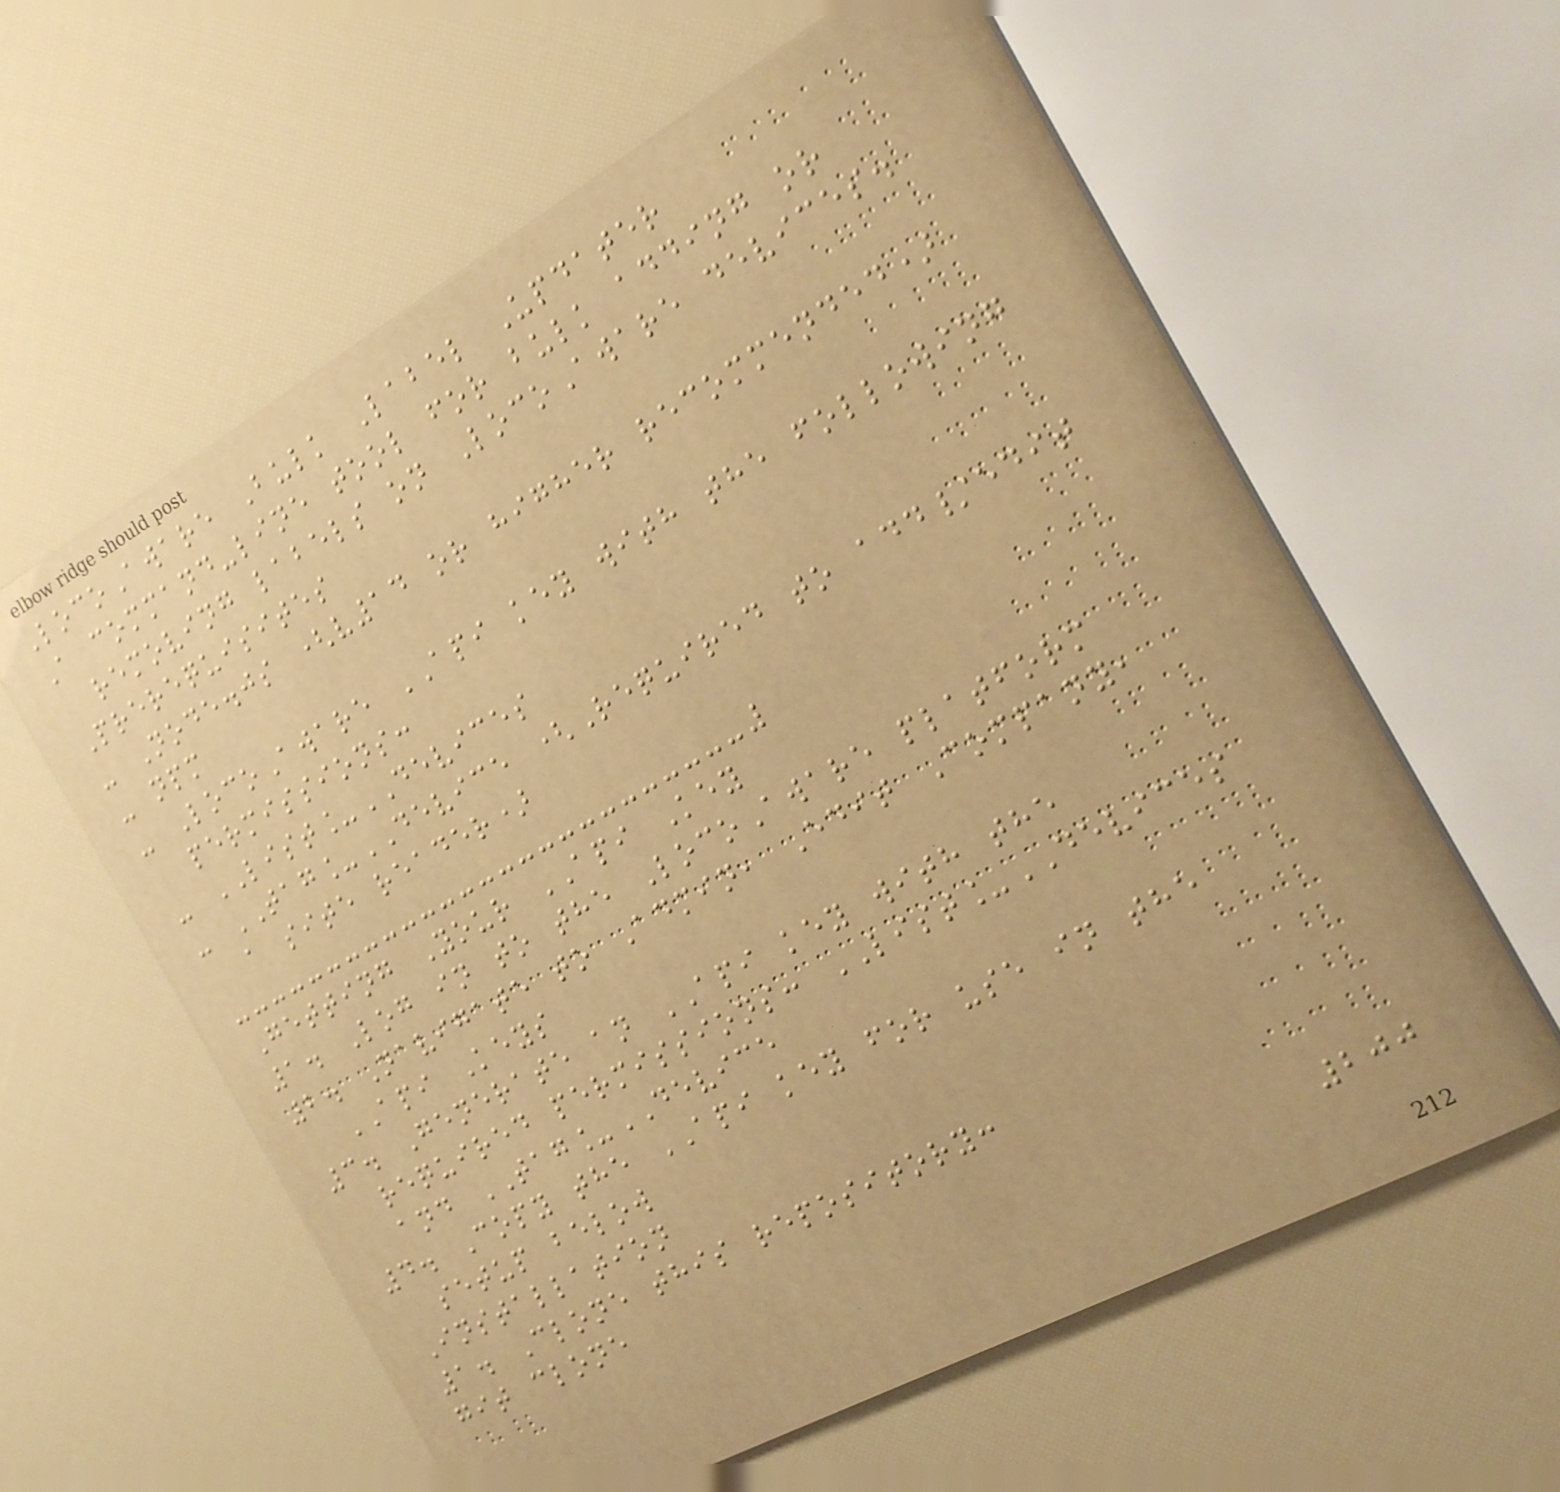LocoAware Bulk Label Updater
A command-line tool for bulk adding or
removing labels on LocoAware devices.
Prerequisites
- Node.js (v14 or higher recommended)
- npm
- LocoAware API key with the following
permissions:
- LIST_DEVICES
- TAG_DEVICE (Required to add/edit
a site reader)
Getting Your API Key
1. Log in to the LocoAware platform
2. Navigate to Admin, Edit Company,
API Keys
3. Generate an API key with the
required permissions: LIST_DEVICES
and TAG_DEVICE
4. Copy the API key for use in the
setup below
Installation
1. Clone this repository:
git clone
200
